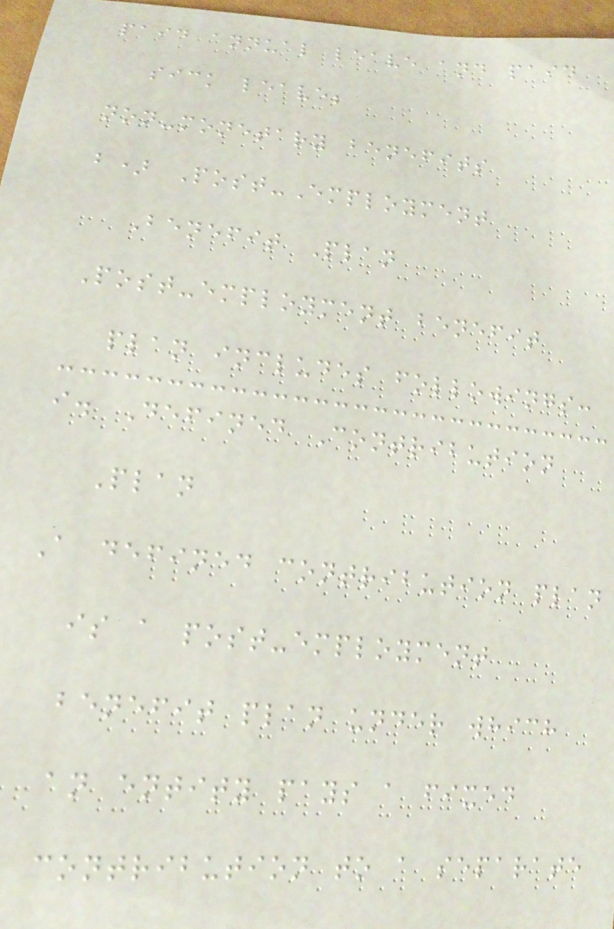paid annual leave and paid
sick leave;
non-monetary benefits
b) Post-Employment
Benefit Plan
Post-employment benefit
plan includes followings:
i. Defined Contribution
Plan
A defined contribution plan
is a post-employment
benefit plan under which
an entity pays a fixed
contribution to a separate
